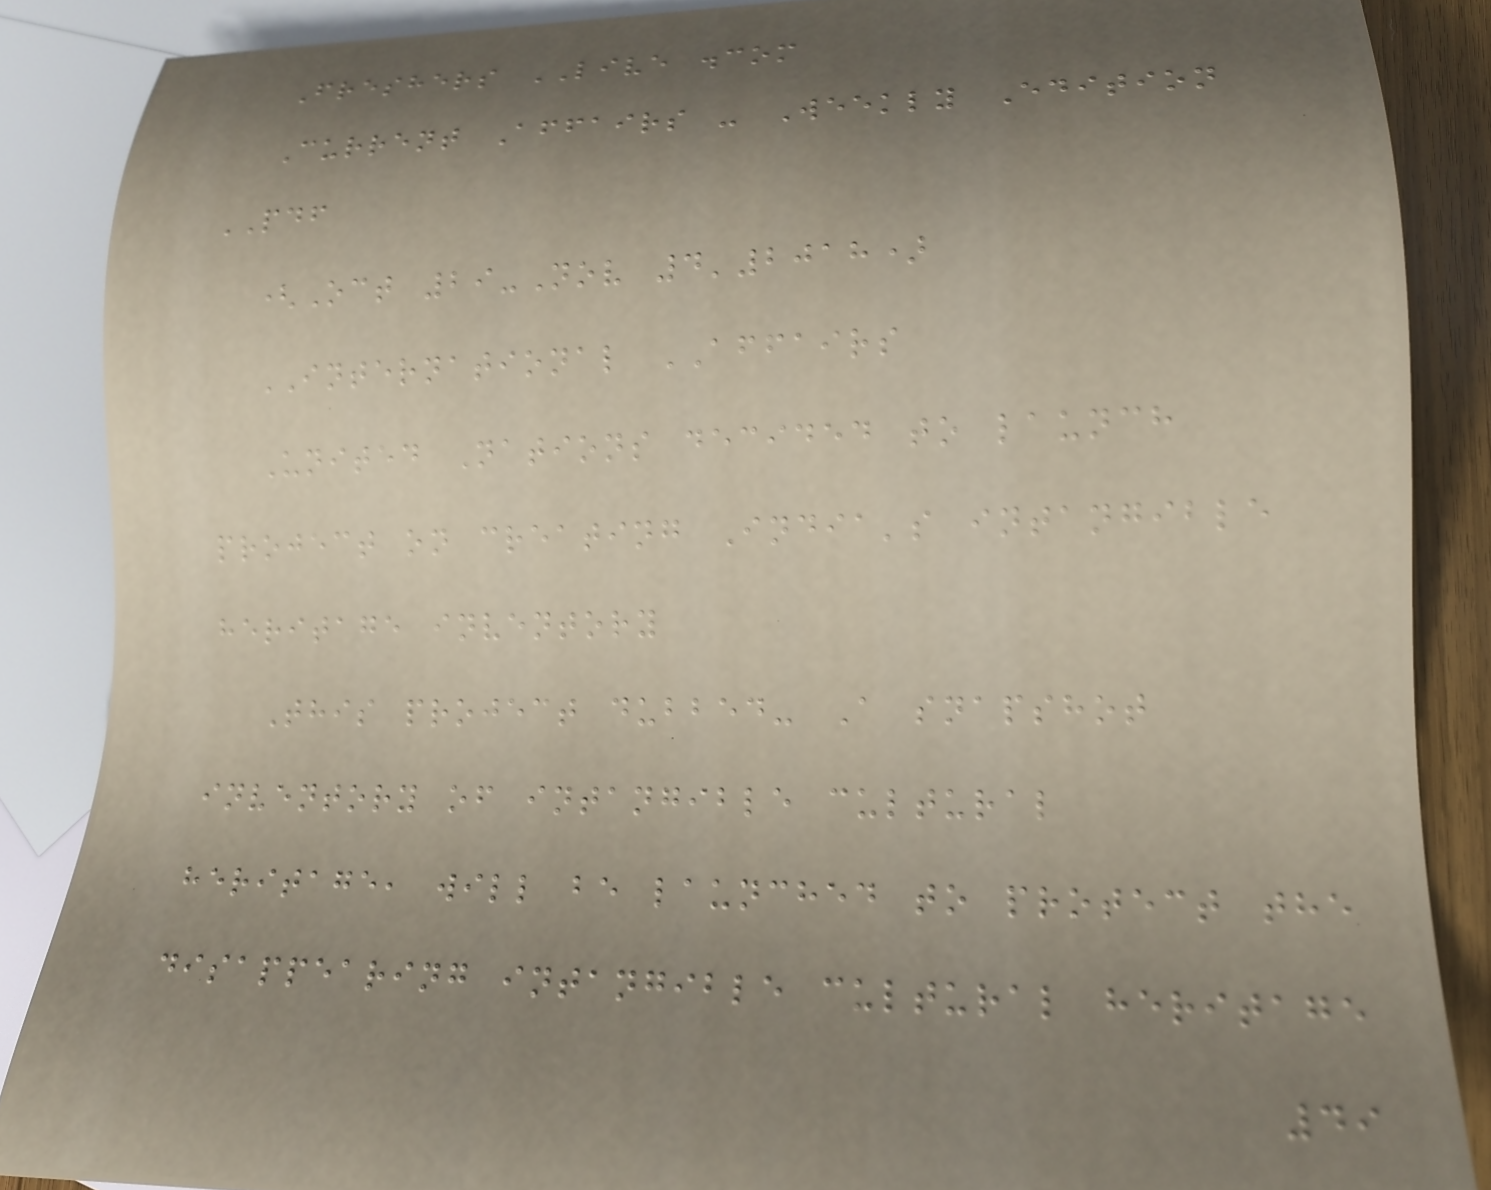Freshers LIVE .com
Current Affairs - Weekly Edition
PDF
(Oct 29-Nov 4'2018)
INTERNATIONAL AFFAIRS
United Nations decided to launch
project on creating India's intangible
heritage inventory
This project dubbed- A snapshot
inventory of intangible cultural
heritage, will be launched to protect the
disappearing intangible cultural heritage
49
